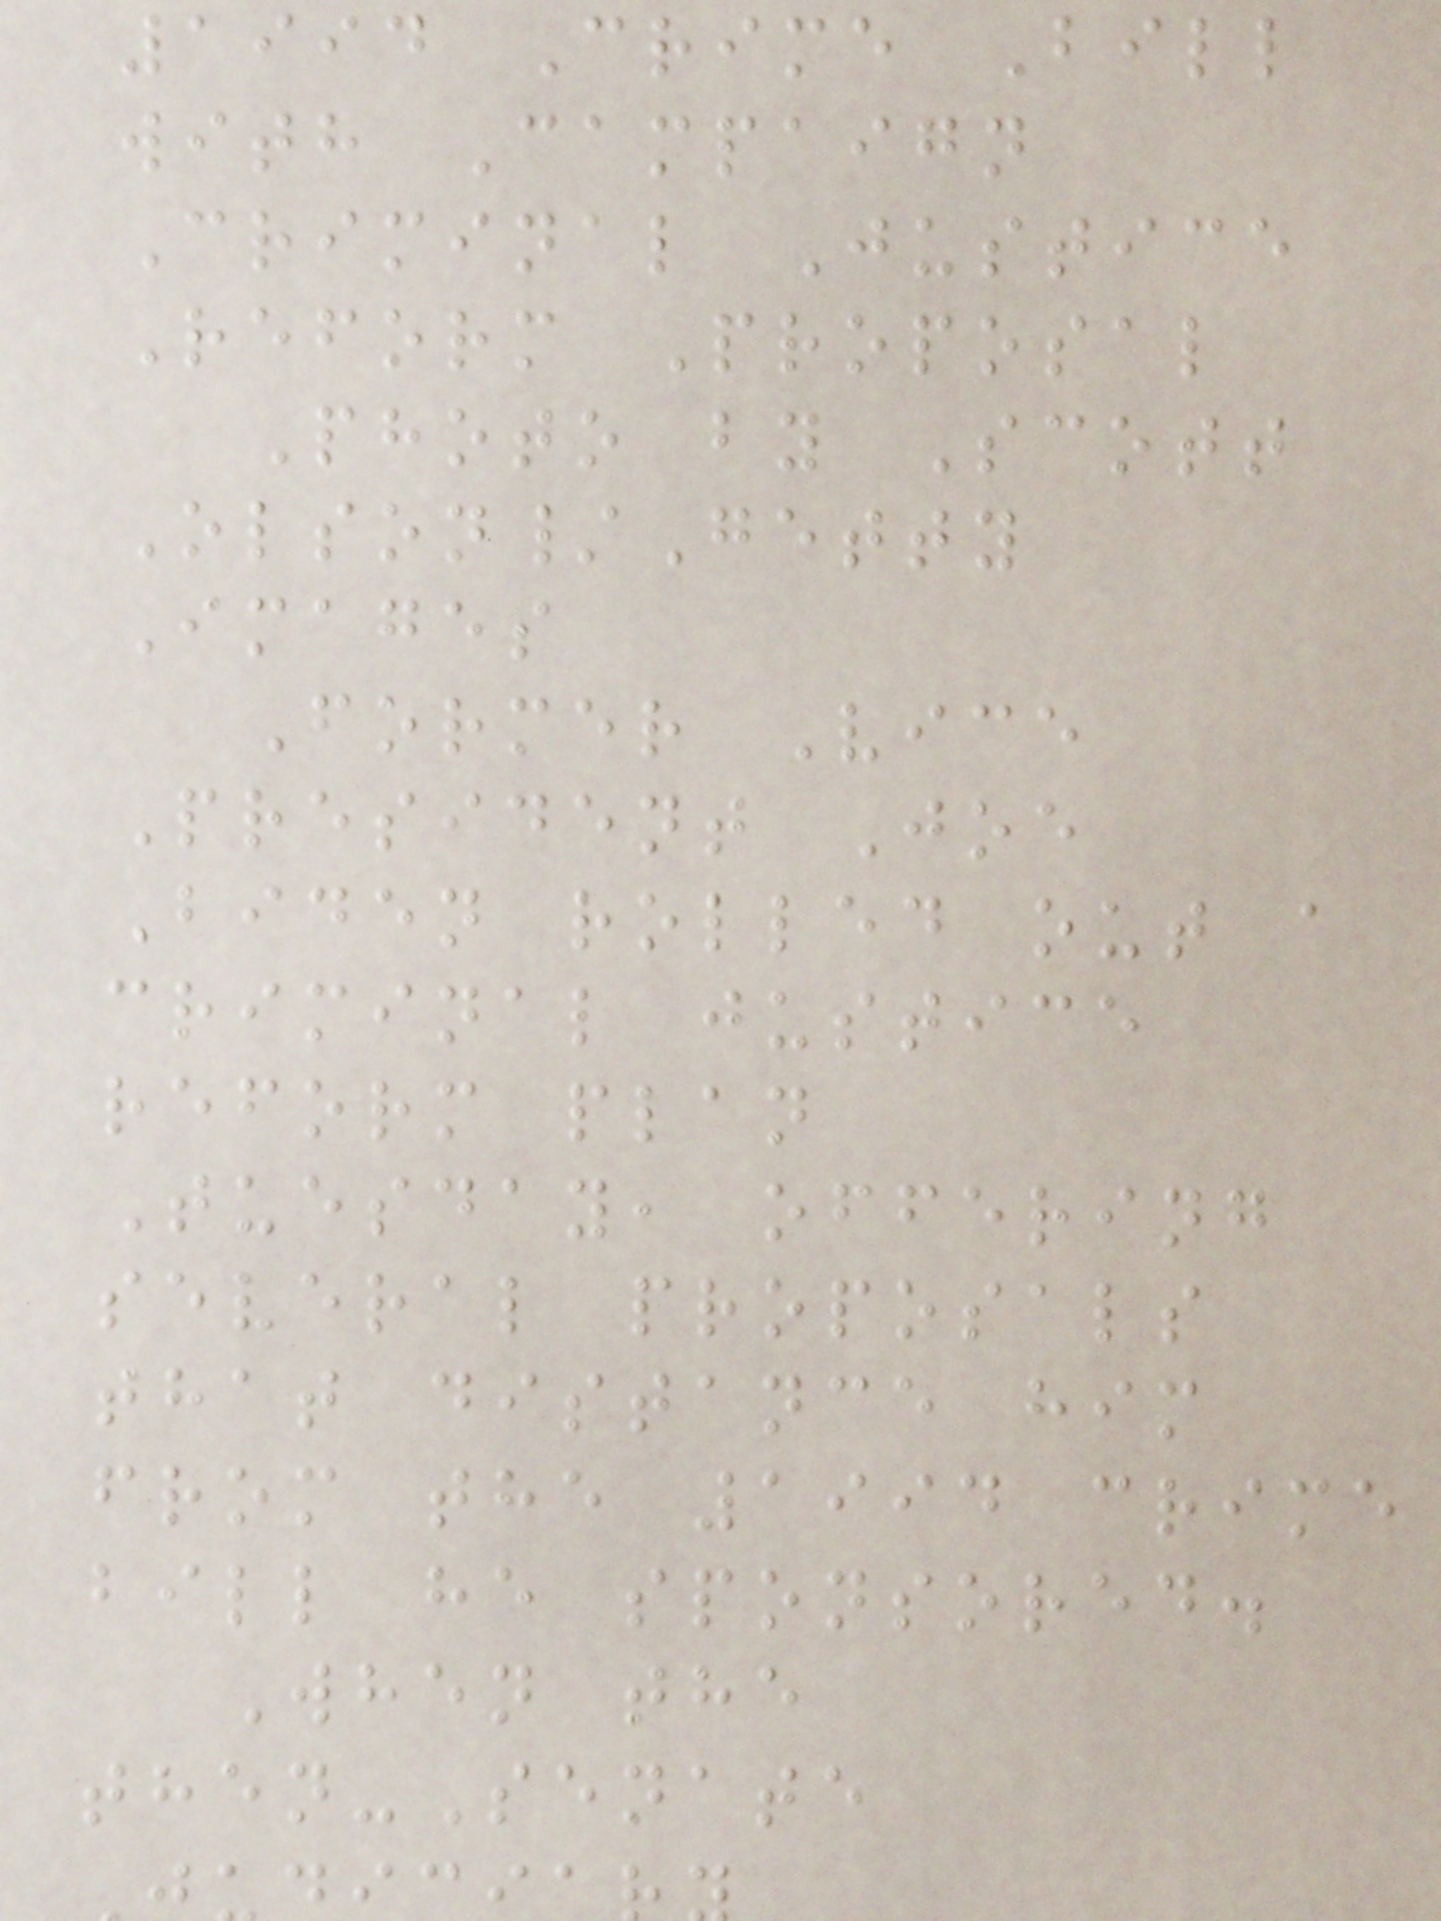1994 Crime Bill
with Campaign
Criminal Justice
Reform Proposal
Photo by Scott
Olson/Getty
Images
Former Vice
President Joe
Biden rolled out a
criminal justice
reform plan
Tuesday, offering
several proposals
that distance him
from the 1994 crime
bill he sponsored.
When the
then-Senate
